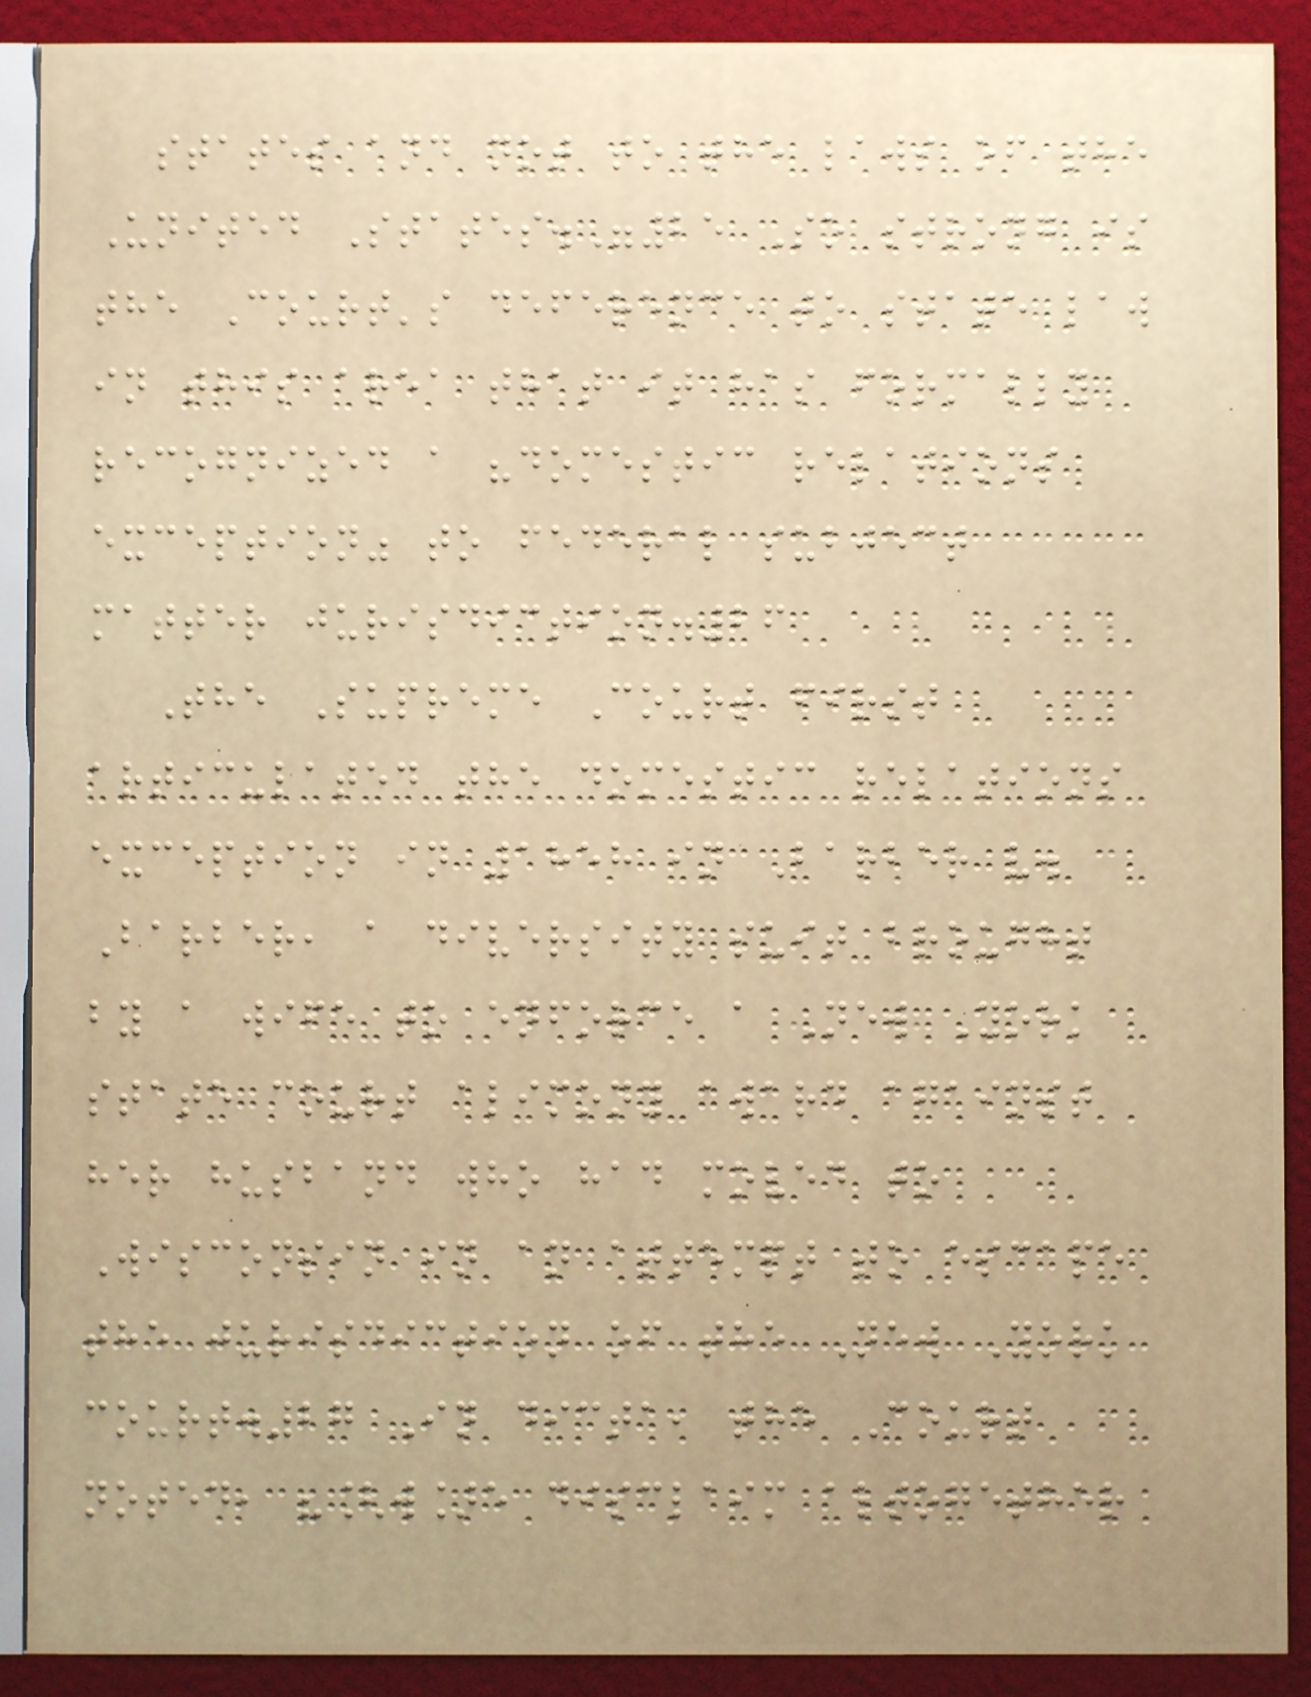states and not to the laws of the
United States."25 So strong is
the Court's deference to state law
in this area that it has formally
recognized a "domestic relations
exception" to federal subject
matter jurisdiction.26
The Supreme Court first
articulated the domestic relations
exception in 1858 in Barber v.
Barber, a diversity suit brought
by a wife to enforce a New York
state court alimony award against
her husband who had moved to
Wisconsin in an attempt to escape
the jurisdiction of the New York
court.27 In dicta, the Court
noted, "[w]e disclaim altogether
